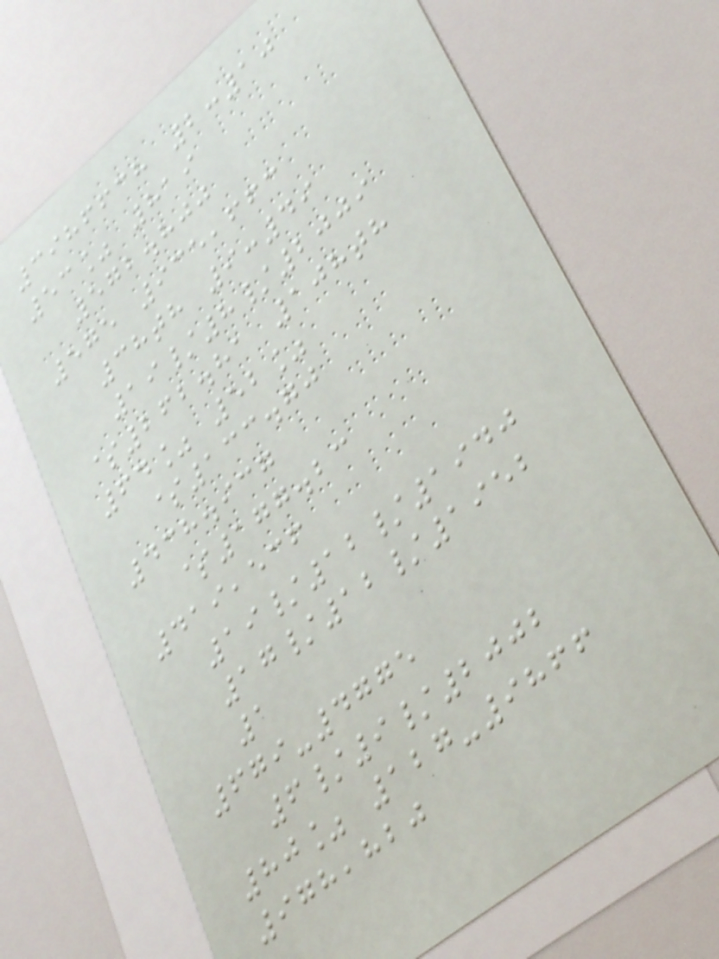3986638 2:10
53% 819
572.800
575 935,663
38th 9:49
19/8/2009
$262.81 108th
64% 52%
$133.70
438.937
$177.23
419,536
19/12/1940
17/12/1952
1
679-4775
6/9/2002
80% 127-9866
978,820
